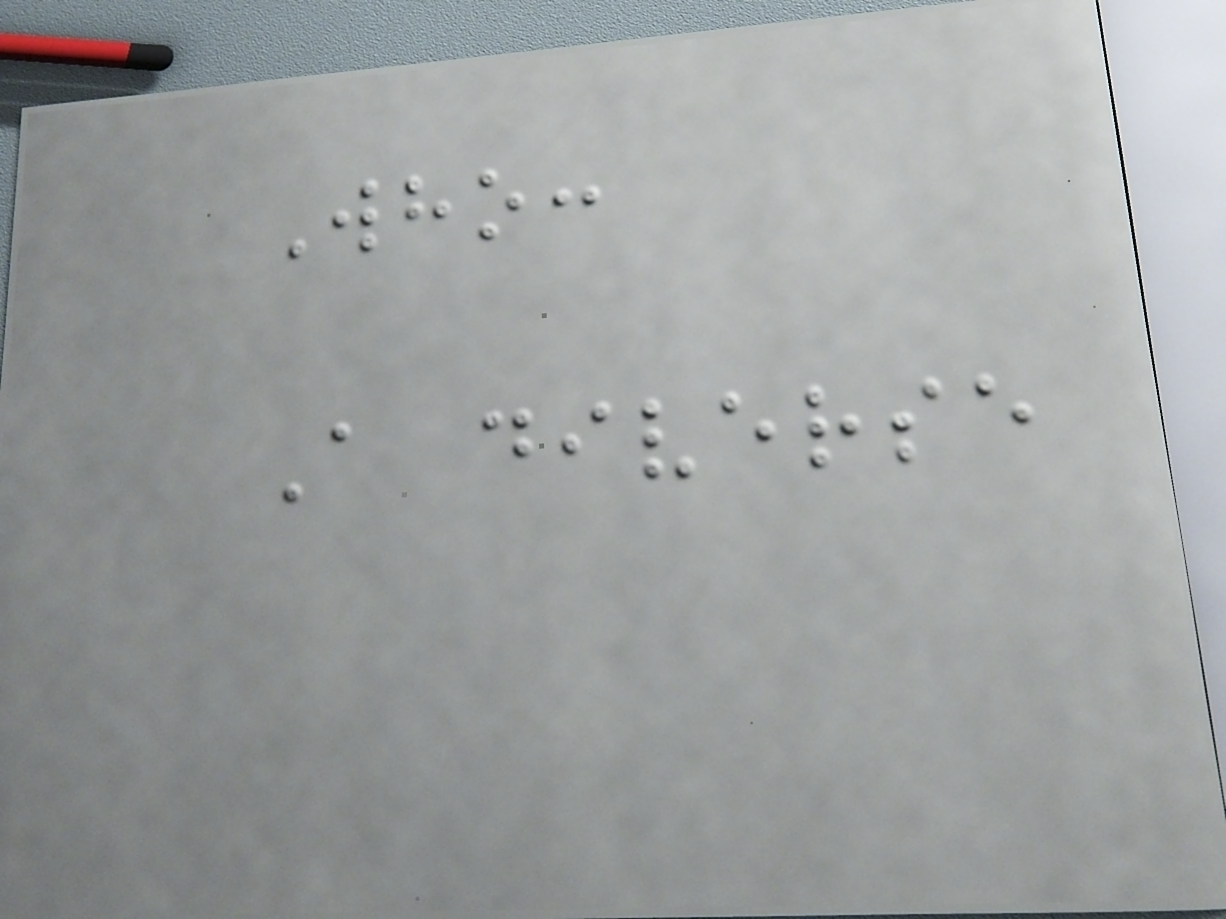Who:
A diverse
